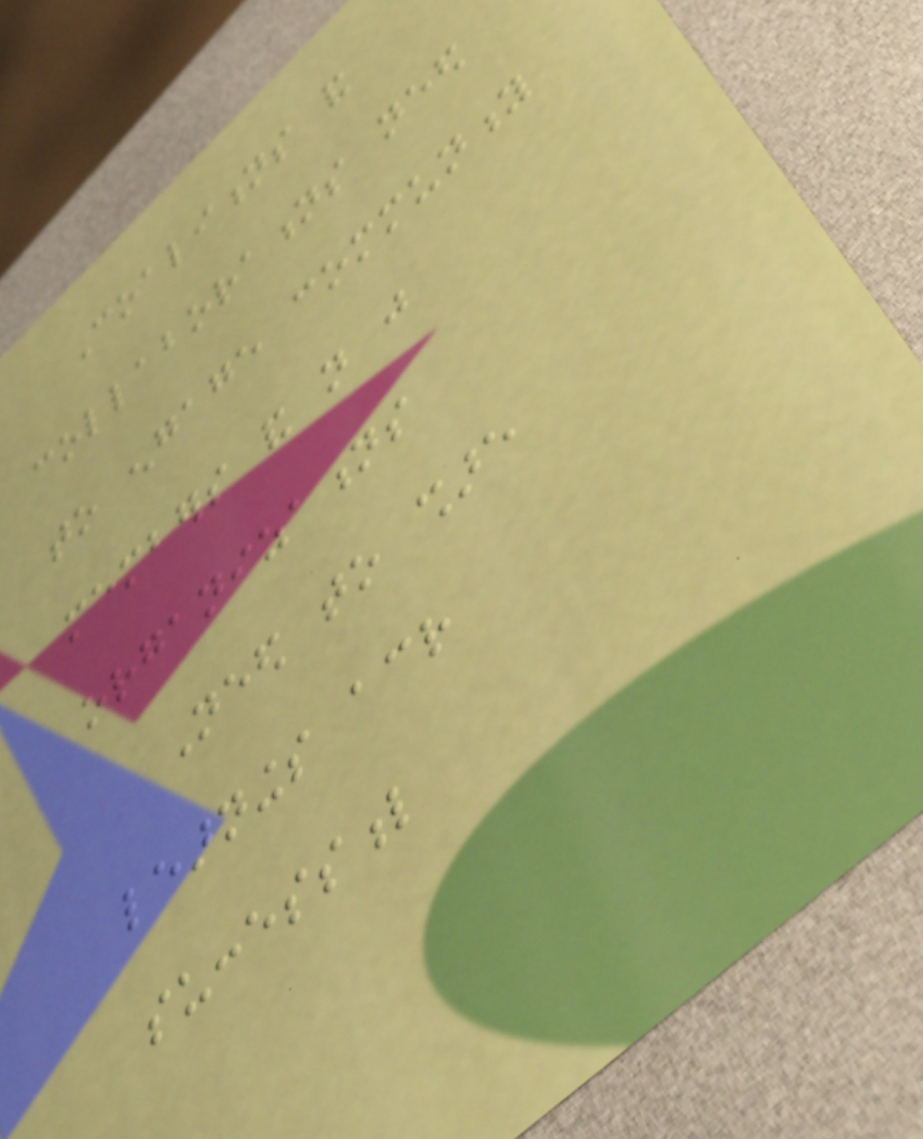Coalitions and
collaborations need
to engage community
members and not just
organizations
Need to share
learnings across
successful
